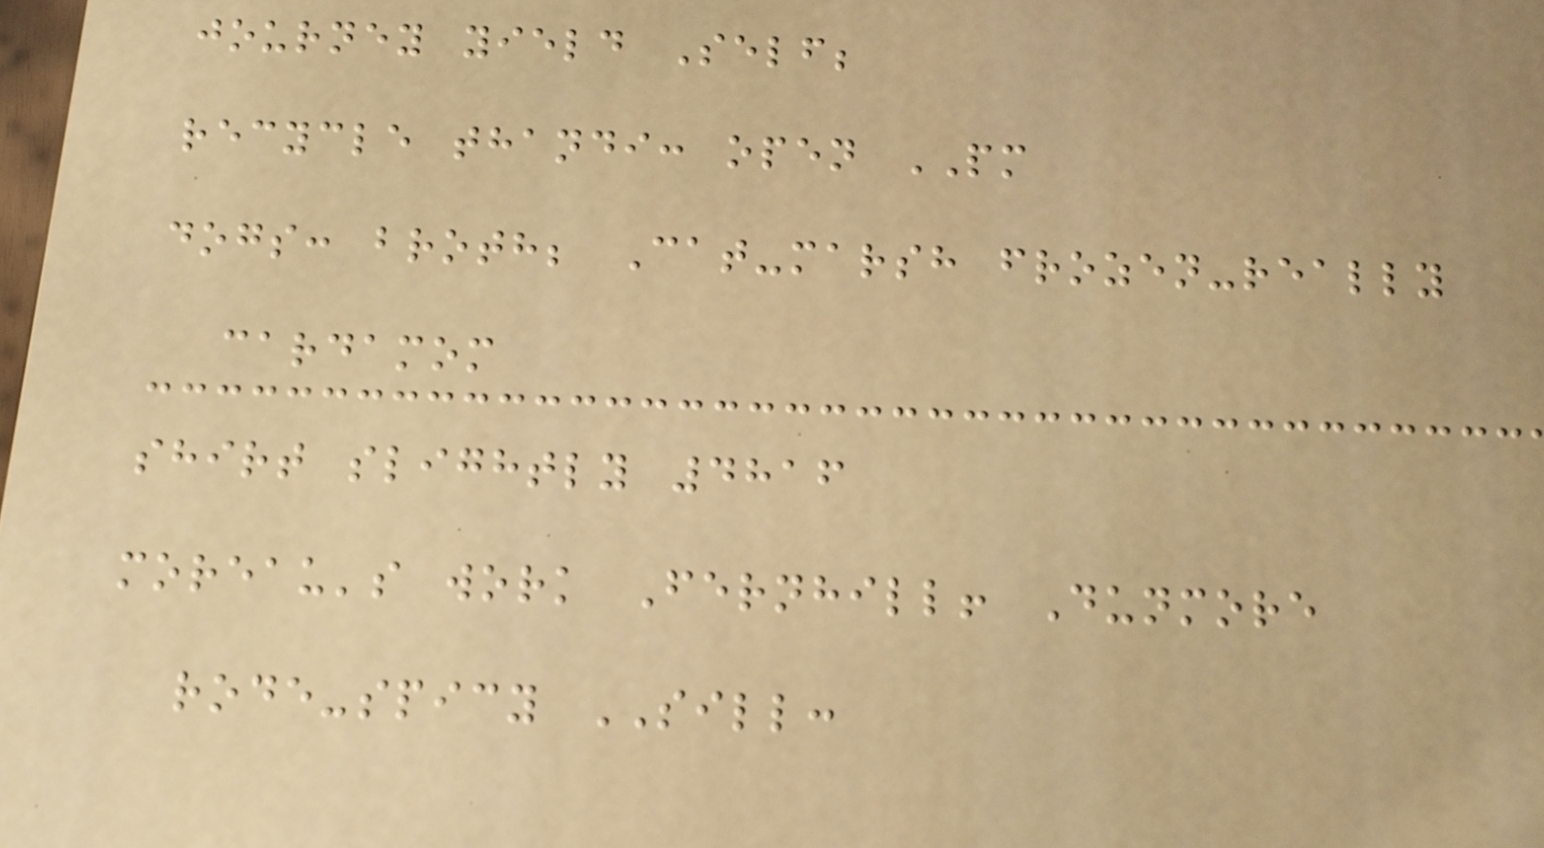journey yield Self;
recycle thandi: open PM
dogs: broth; Cat-marsh frozen-really
cardamom
shirt slightly 4816
moreau's work Fernhill! Dunmore
rode-spicy SILL:
